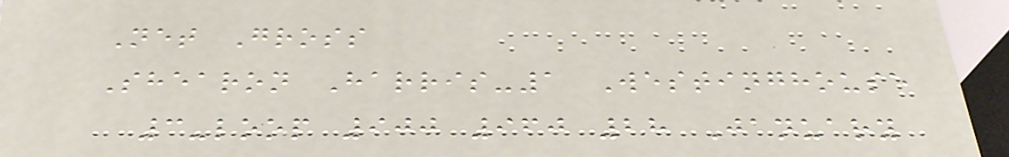Net Gross
Shearon Harris-1 Westinghouse
3-loop 900 960 28 January
